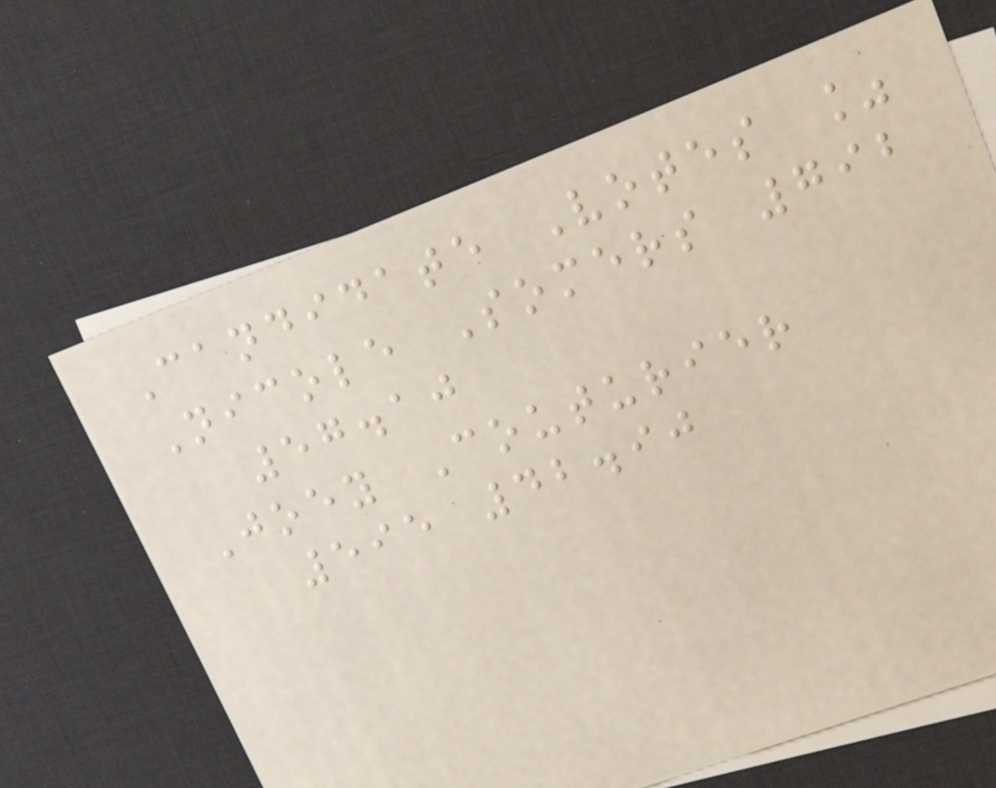Candidate Votes %
Nicole Somers 792
57.10
Joey Couturier
595 42.90
